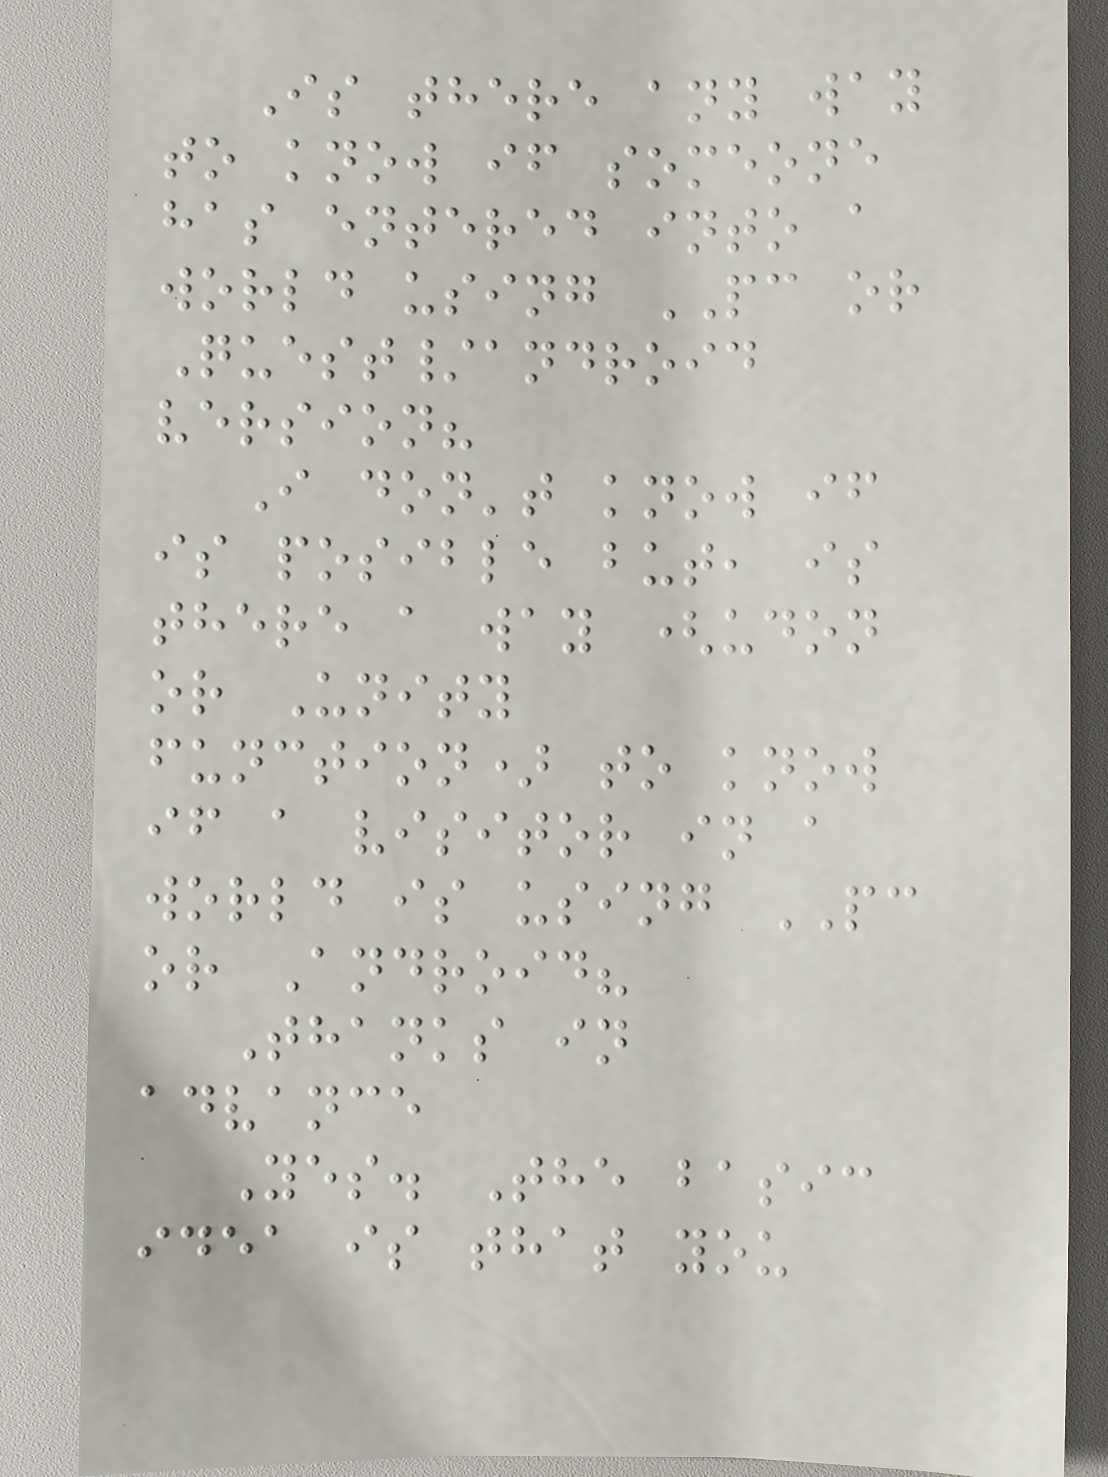Is there any way
to know if someone
has entered into a
world using PC or
Quest/android
version?
I don't know if
is posible but, is
there a way (udon
or Unity
function) to know
if a visitor in a
world is using PC
or Android?
Thanks in
advance
Yes. The basic
idea is that you
